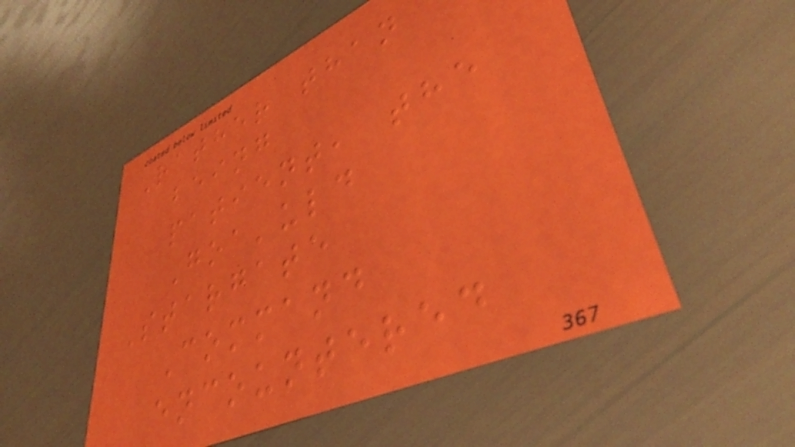Rather than
being
patient, the
Goa'uld
Stargate
Command
encountered
